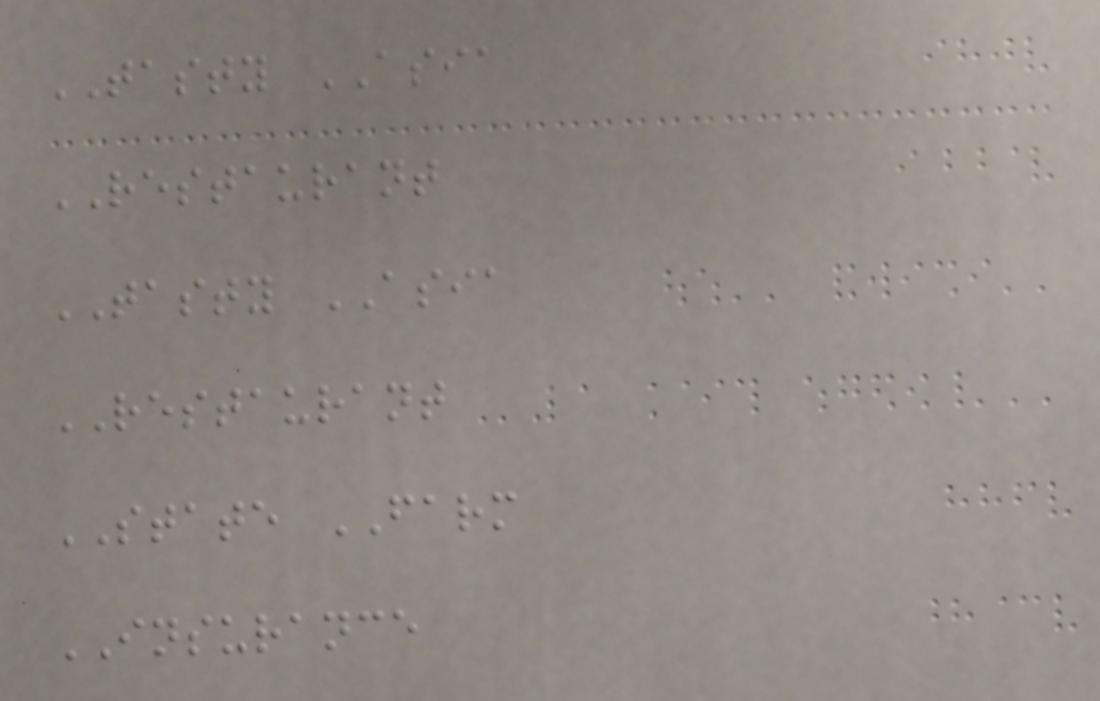TASTY ASIA
RESTAURANT
TASTY ASIA
RESTAURANT
STATE FARM
INSURANCE
